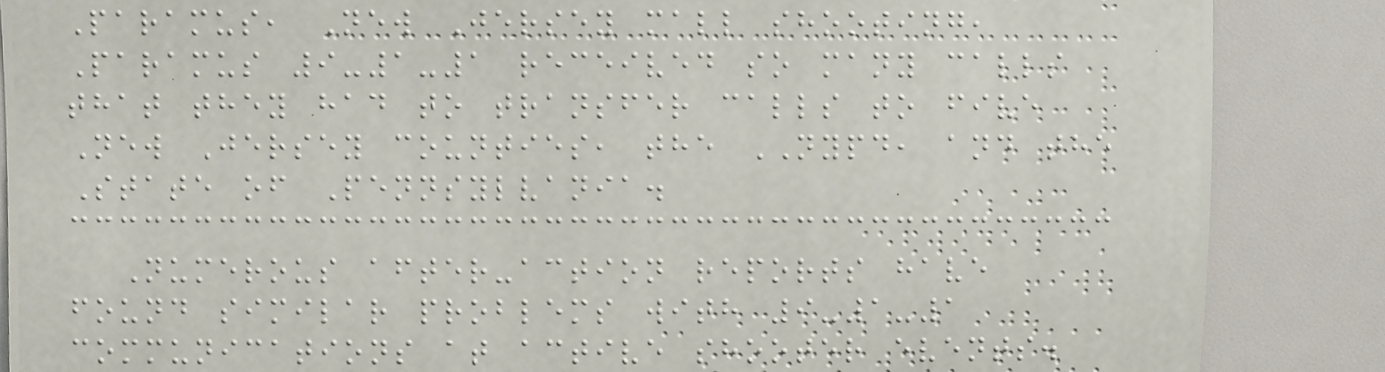Paramus, New Jersey mall shooting,
Paramus 9-1-1 received so many calls
that they had to transfer calls to five
New Jersey counties, the NYPD, and the
State of Pennsylvania.
Numerous after-action reports have
found similar problems with 9-1-1
communications at active shooter events.
